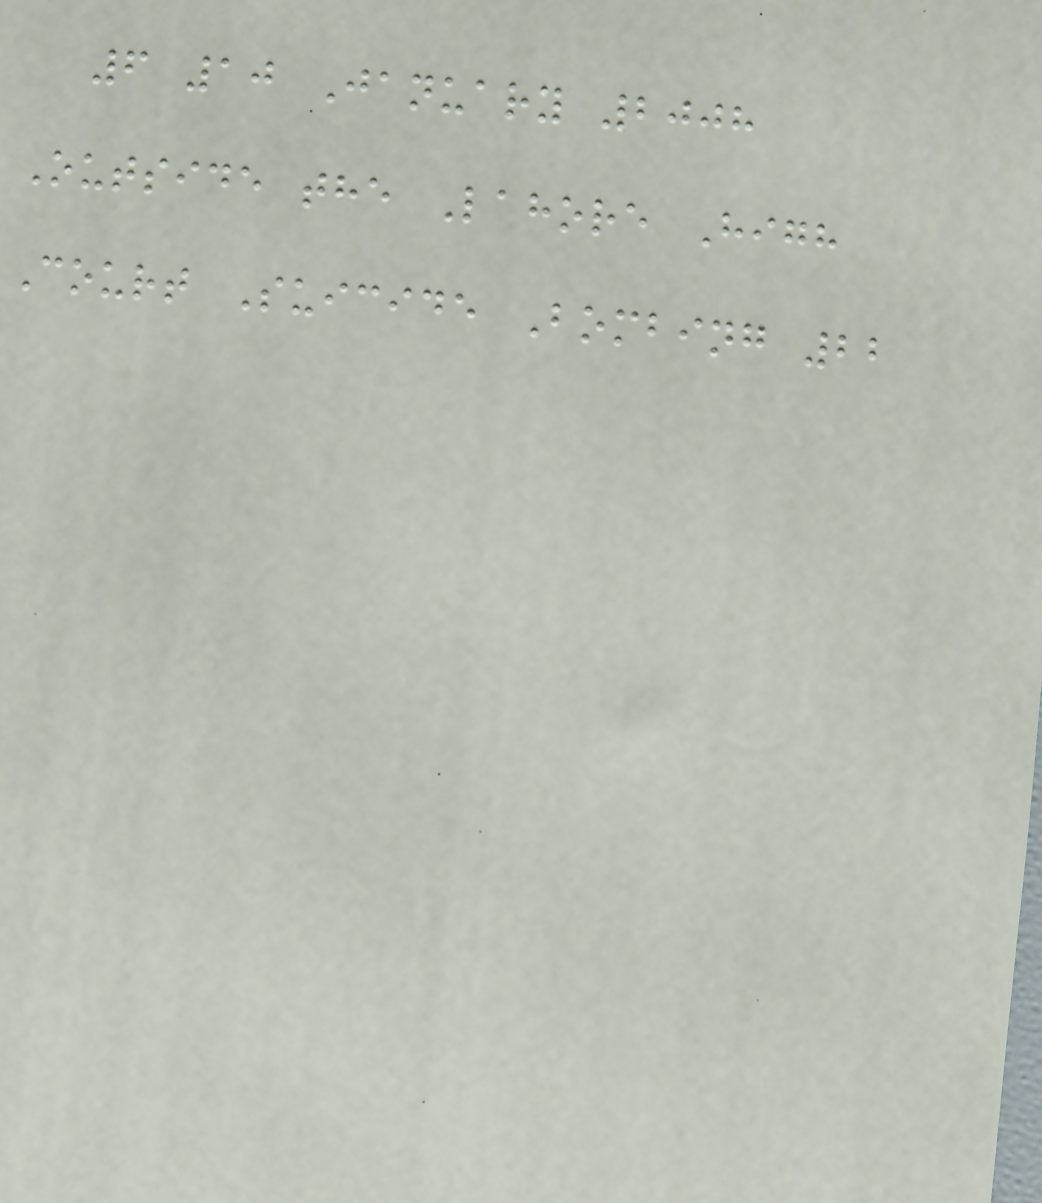6 10 January 2008
Outside the Lahore High
Court Suicide Bombing 22
